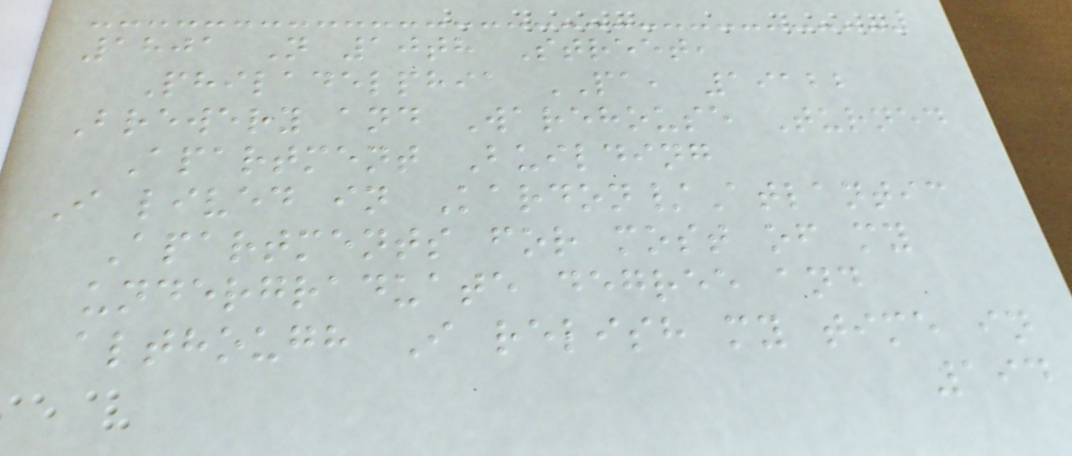1801 N 10th Street,
Philadelphia PA, 19122
Brewery and Warehouse Turned
Apartment Building
I lived in Kardon/Atlantic
Apartments for most of my
undergraduate degree and
although I relish my time in
194
